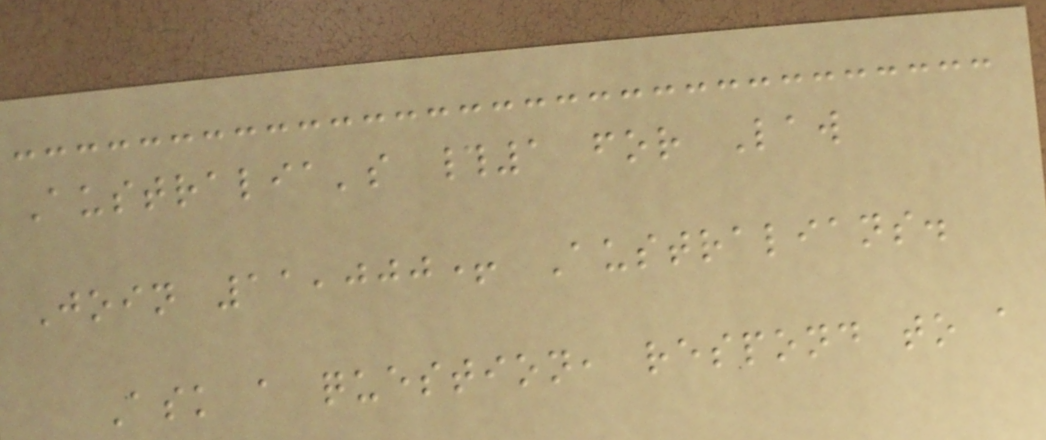Australia's #1 for Law
Join 11,000+ Australians.
Ask a question, respond to a
